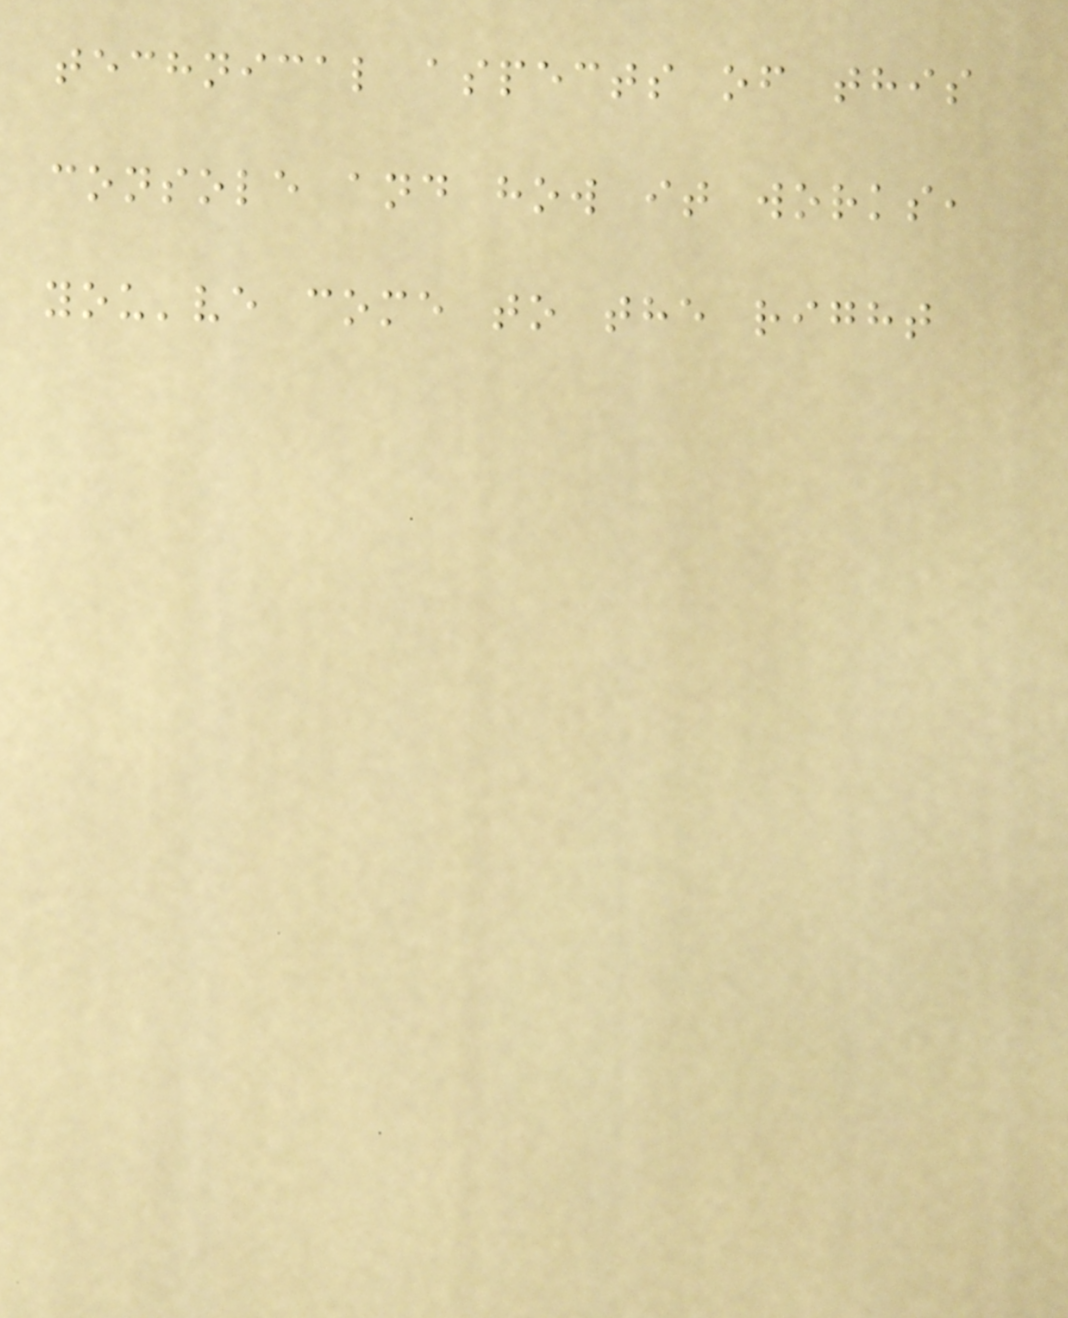technical aspects of this
console and how it works,
you've come to the right
